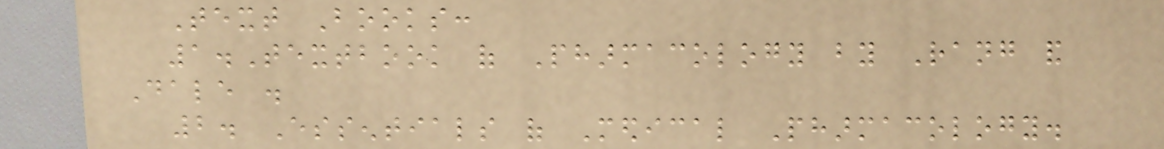Text Books:
1.Textbook of Pharmacology by Rang and
Dale .
2. Essentials of Medical Pharmacology.
